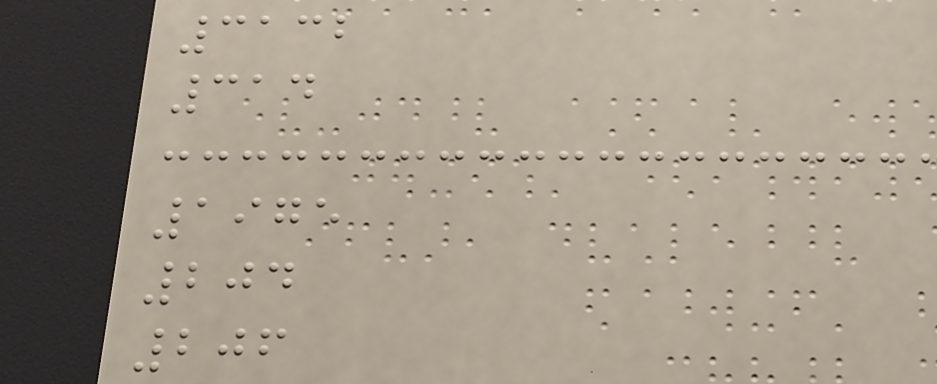3132
314
1975
204
206
